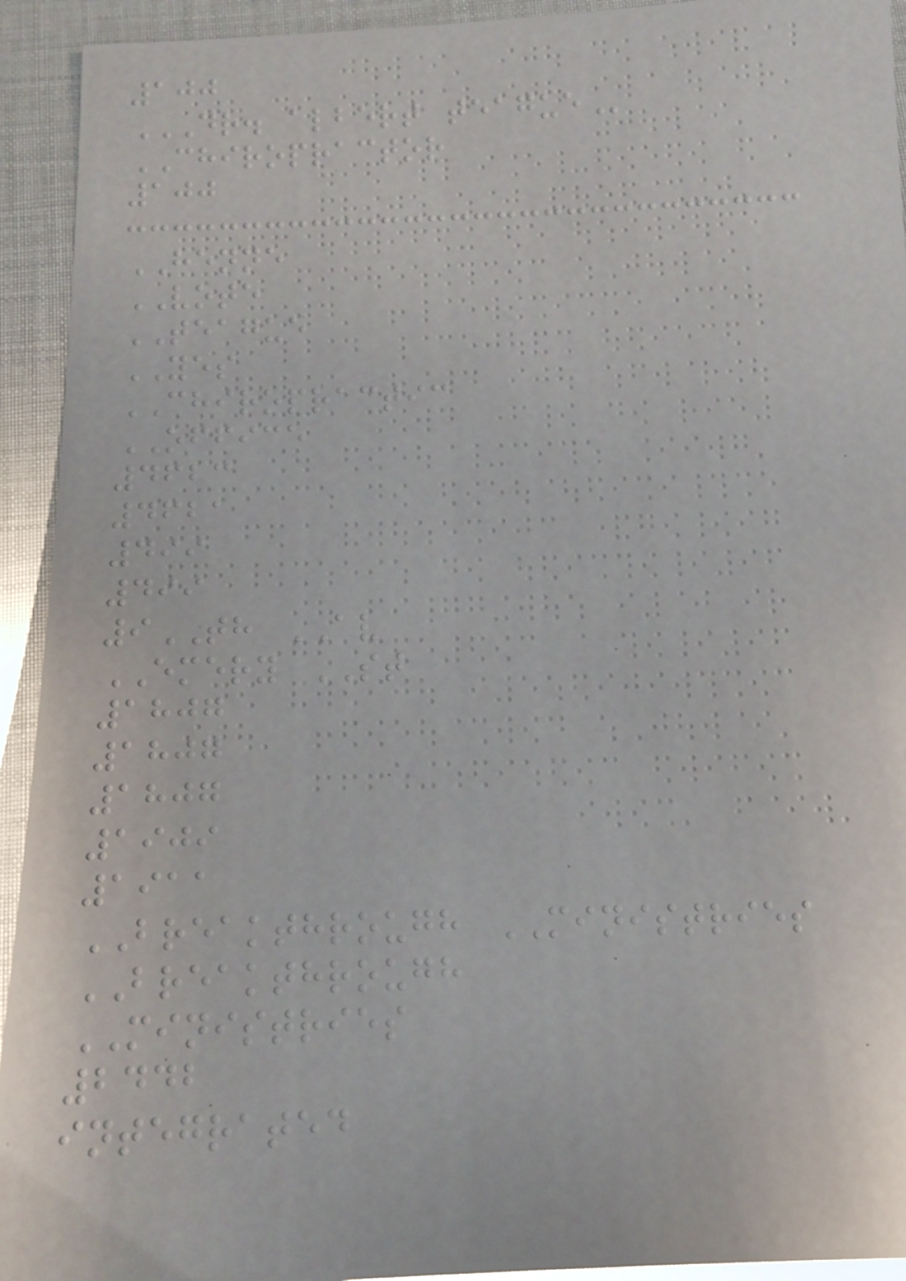100
DR. ALBERT TEAGUE
CHIROPRACTOR
100
HENNE
VOTE
TEAGUE
YES
CHIROPRACTIC
OFFICE
4623
4621
499
499
9TH AV
EMERY ST
1807
1807
1807
1909
1911
BREAKTHROUGH MINISTRIES
BREAKTHROUGH
MINISTRIES
2442
integrated
